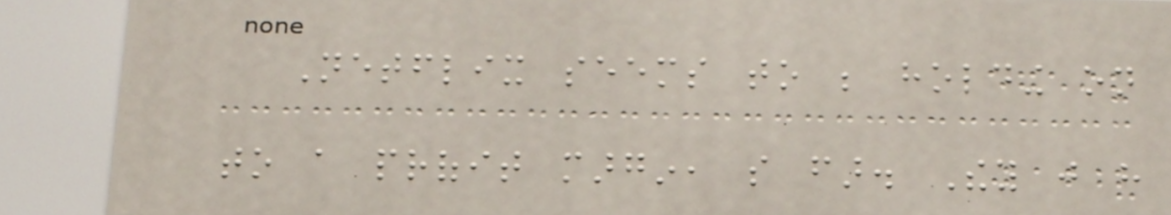Netflix seems to be holding on
to a profit margin, so far. They just have
